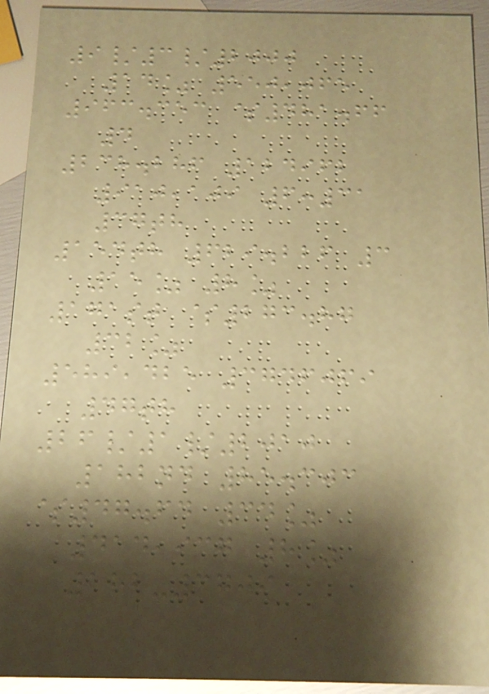9/3/2000
14% 550,065
963.353 $481.66
4
238.286 124962
910,109 6:31
37th
154th 629.226 3
15% 8%
171st $273.87
32%
589,425 3746069
47th
26/1/2010
182nd 85.303
$47.64 34%
414,937 8%
182-3709
